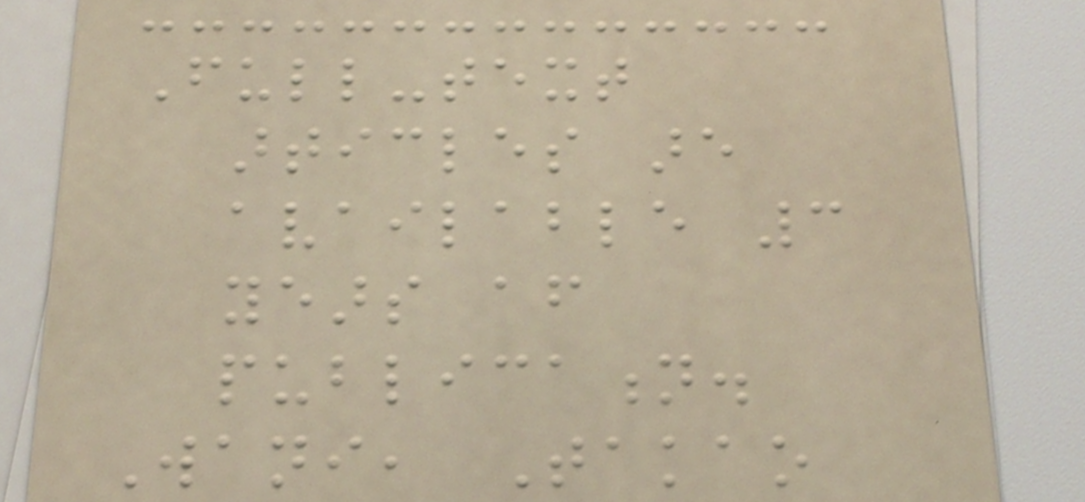Full-text
articles are
available 3
years after
publication.
Wani, Takao
